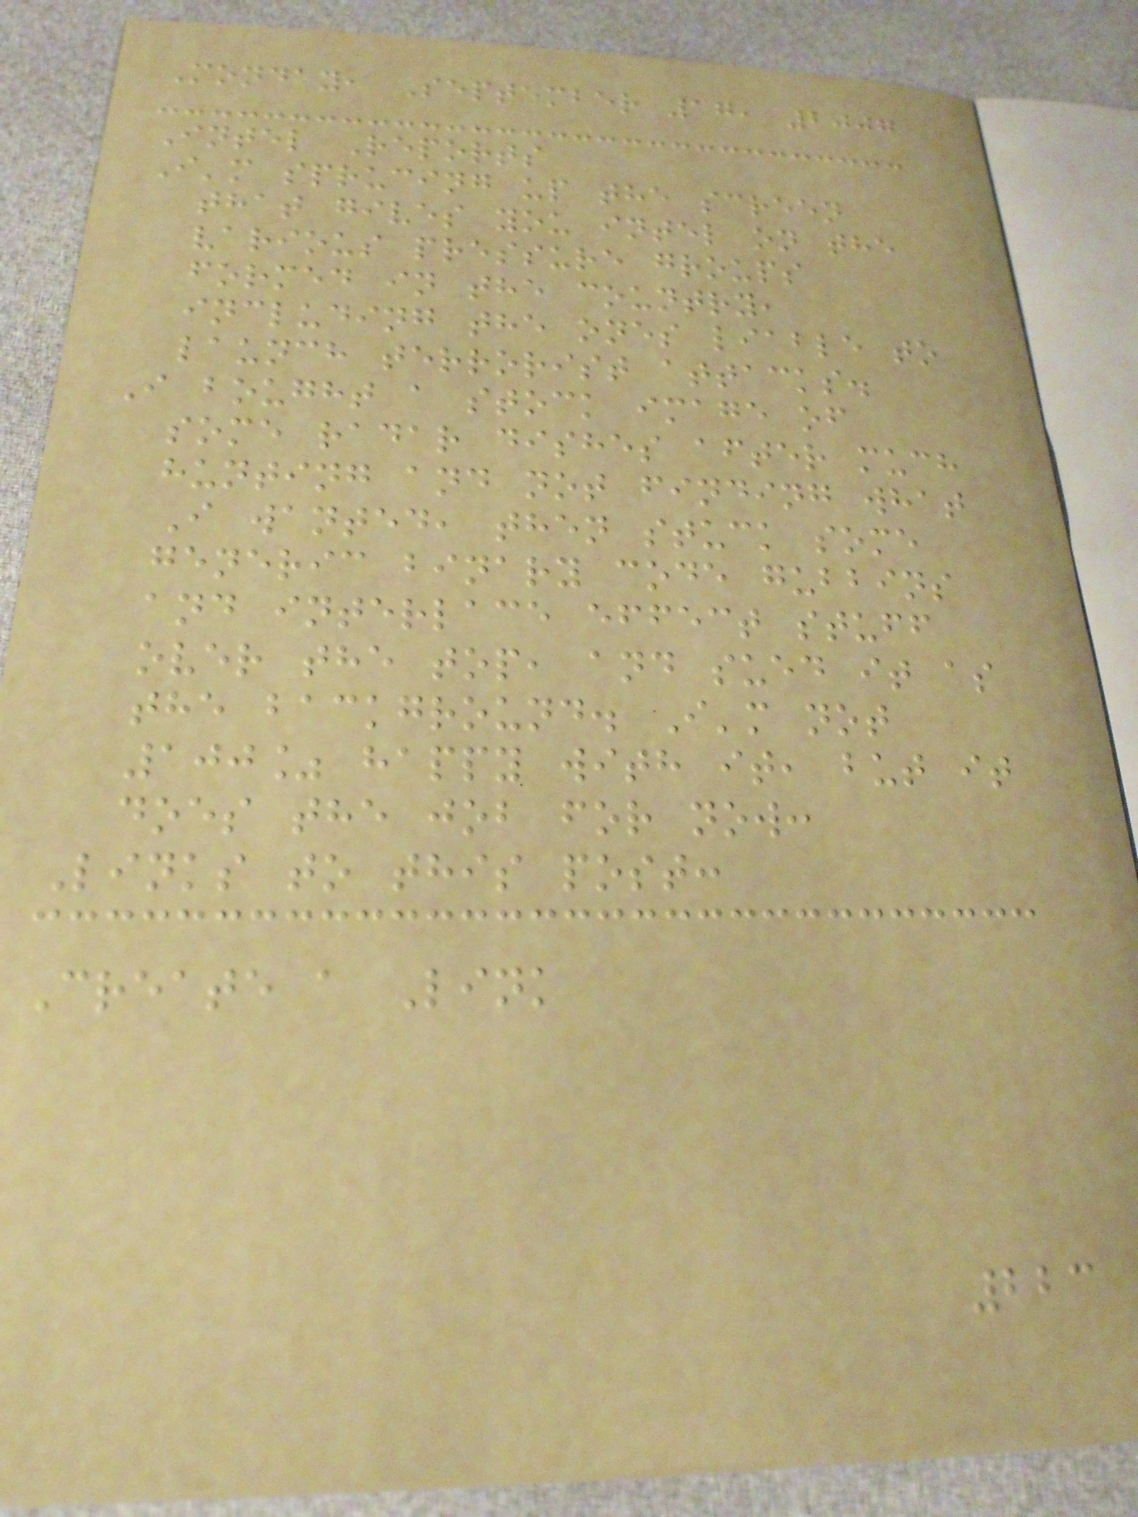Monday, September 17, 2007
Intel Reports
I'm sprucing up the screen
that gives you intel on the
various pressure groups
formed in the country,
including the ones liable to
launch terrorist attacks.
I bought a stock image of
some radar dishes after much
hunting and not finding what
I wanted, then stuck some
generic binary code gubbins
and interlace effect stuff
over the top, and sued it as
the background. I'm not
100% happy with it, but it
does the job for now:
Links to this post:
Create a Link
223
